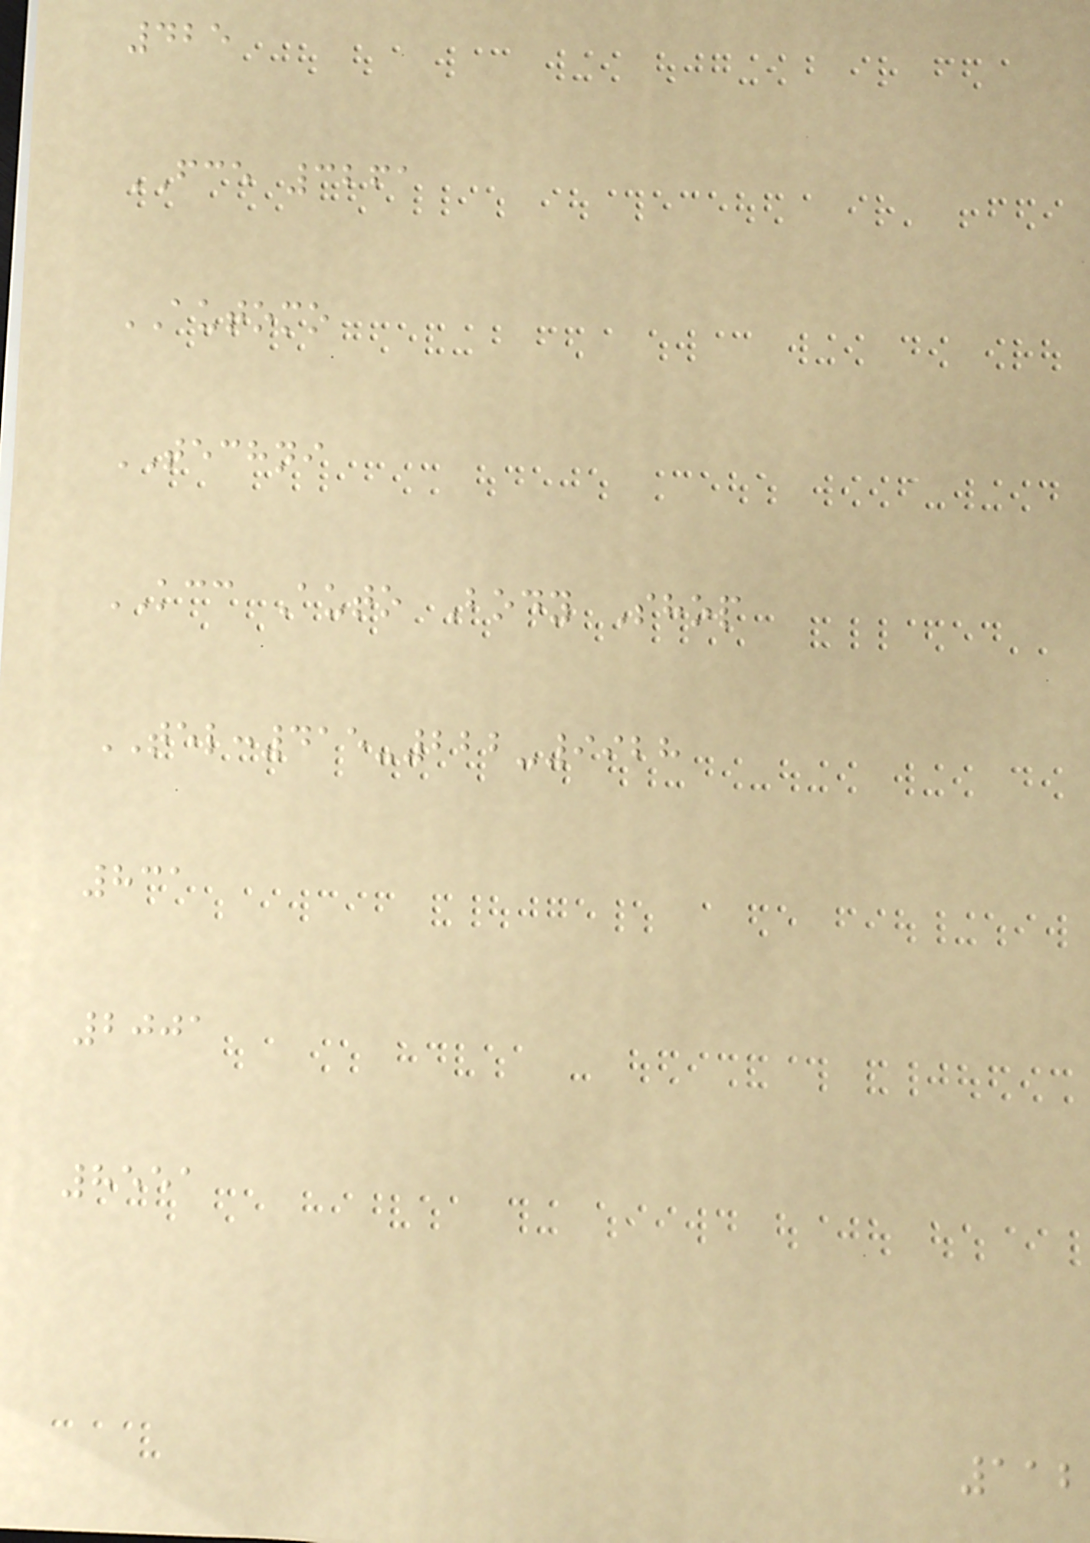425
FCE 3261
AUTOMO
TECHNI
KCC Auto Body Shop
TEL:415-222-9928
831
2001
8551
112
